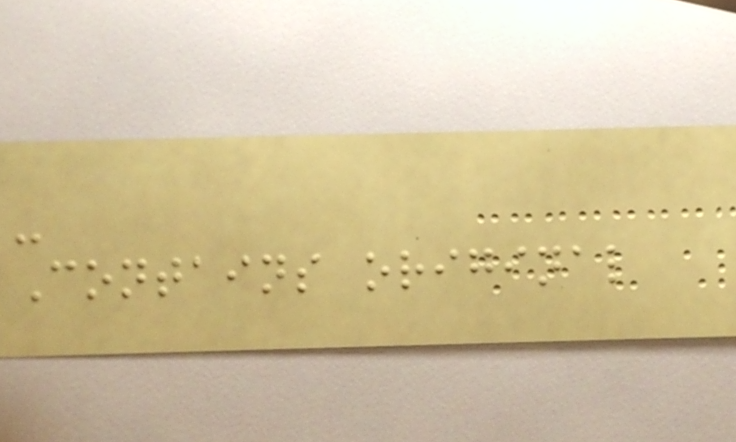-
Contains original
